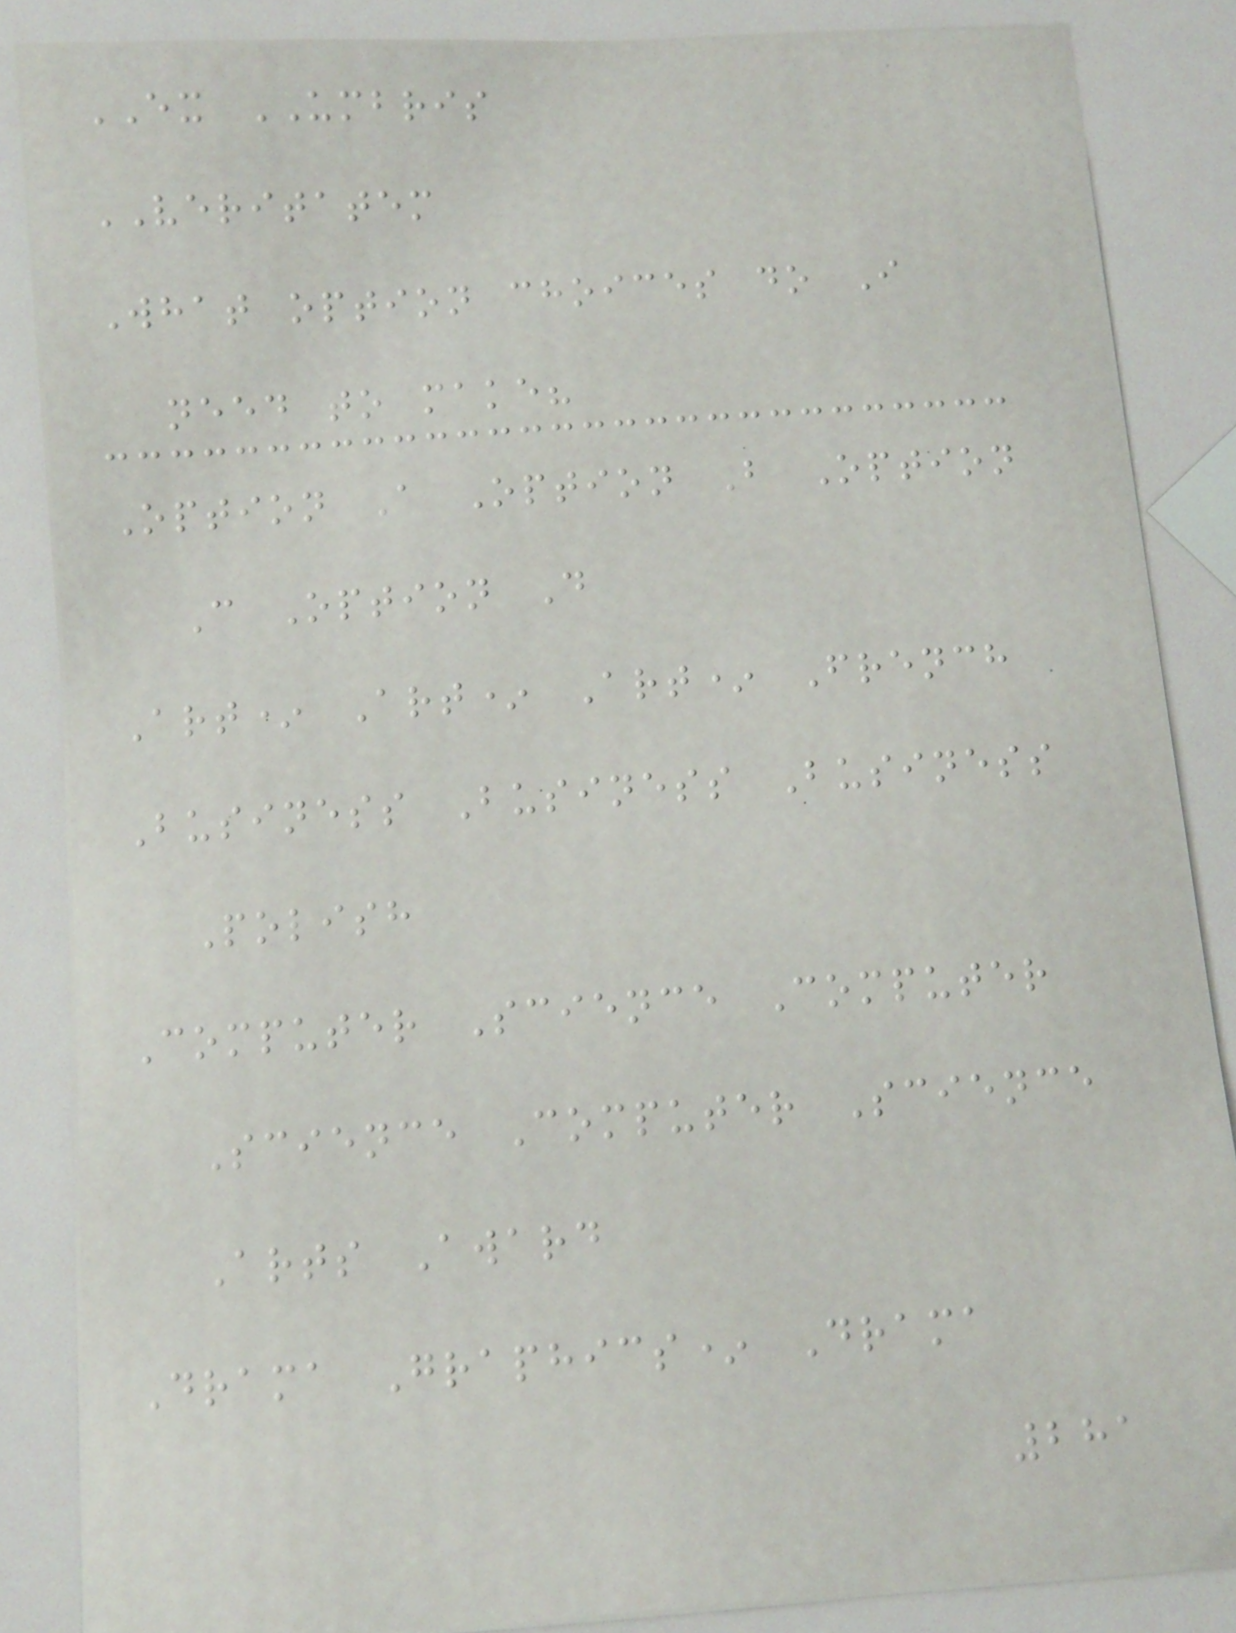EX UMBRIS
VERITATEM
What option choices do I
need to make?
Option A Option B Option
C Option D
Art* Art* Art* French
Business Business Business
Polish
Computer Science Computer
Science Computer Science
Arts Award
Drama Graphics* Drama
281
